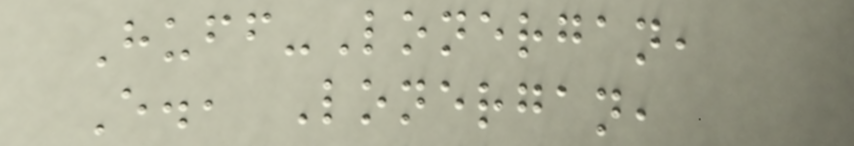Huff-Lonergan,
E., Lonergan,
